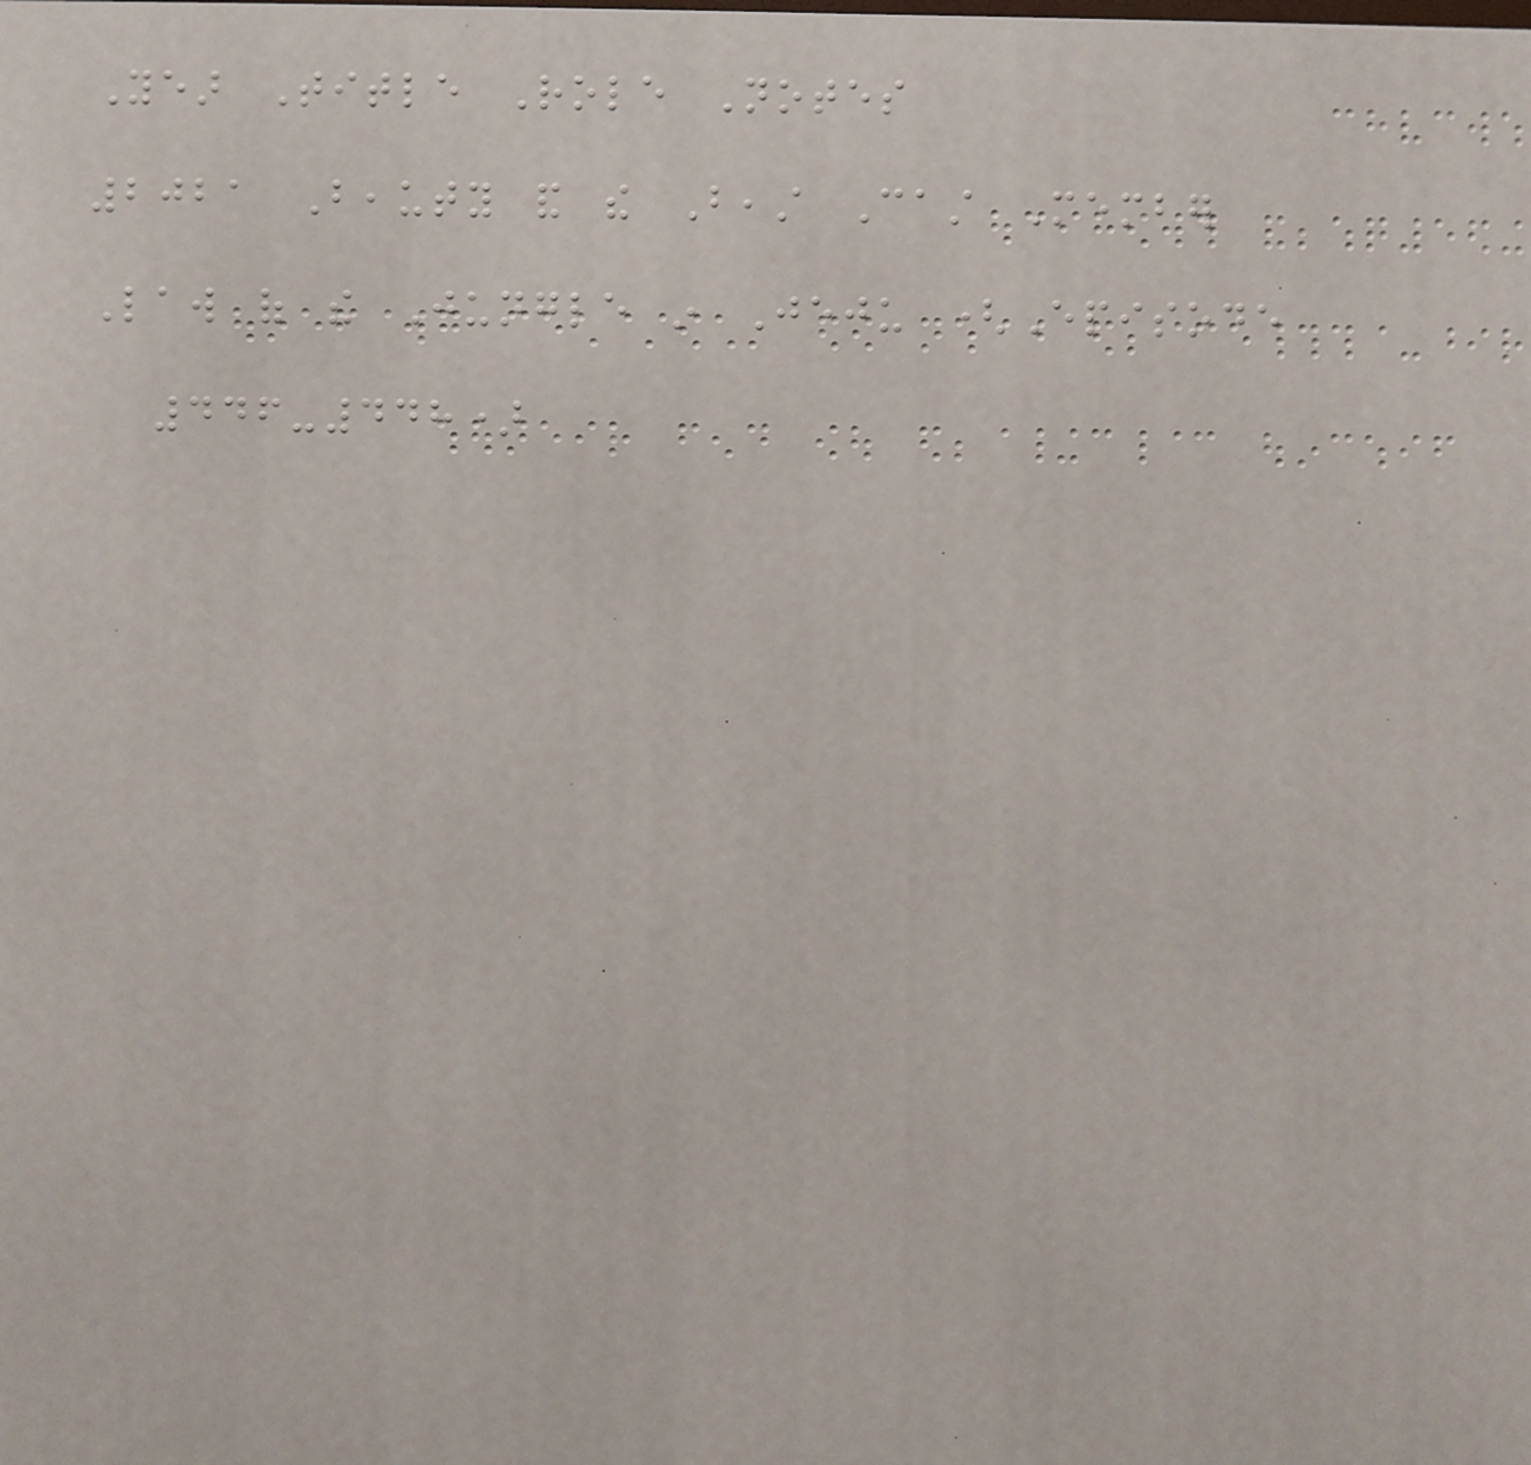Year Title Role Notes
2021 Beauty and the Beast Cast Member
Law of the Jungle in Jeju (Episode
446-448)
